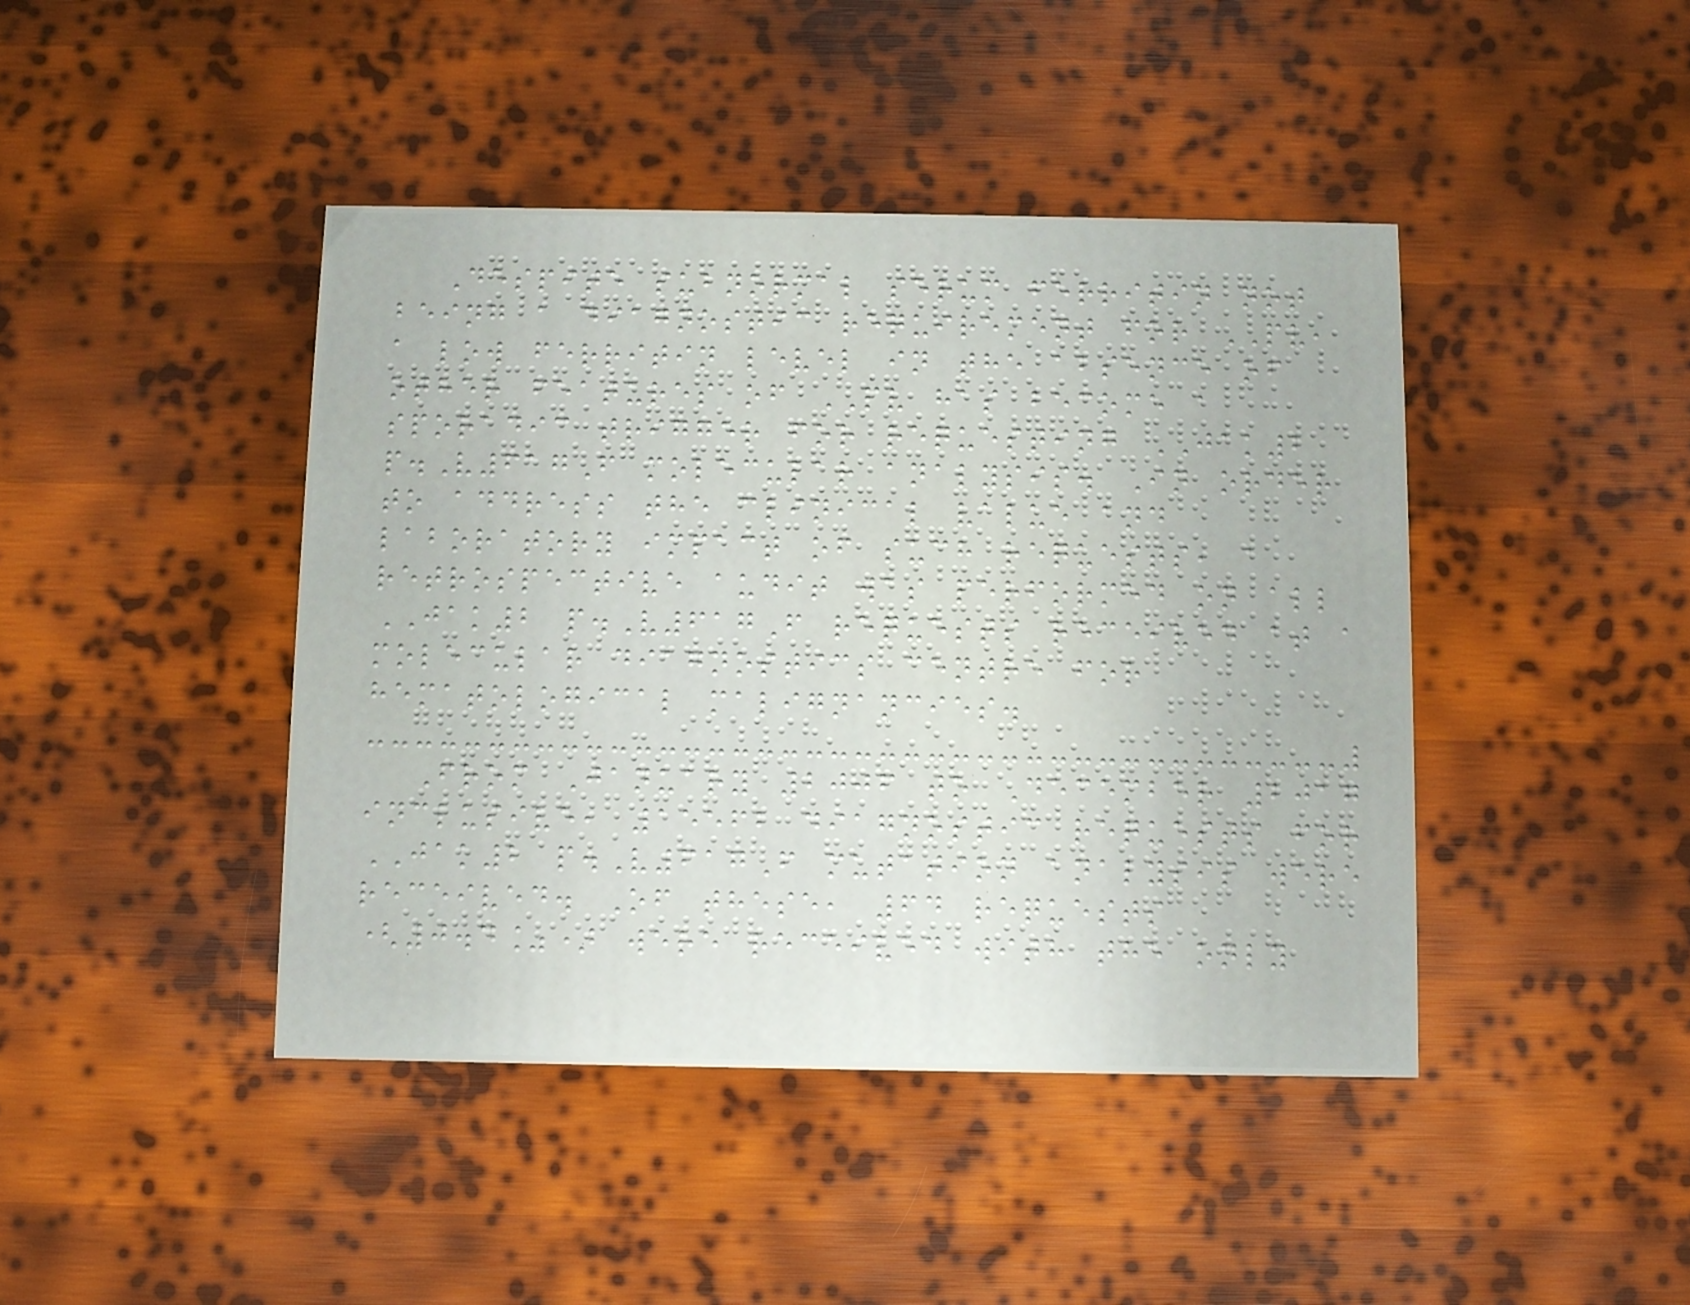Despite subnormal serum ferritin not
being a diagnostic requirement for PV,
a low ferritin level in the absence of
other features of PV has become a
sporadic trigger for requesting JAK2
p.V617F molecular analysis. In order
to address the clinical value and
laboratory impact of such requests, a
retrospective audit was performed on all
JAK2 p.V617F requests received at a
molecular diagnostics centre for
hematological malignancies.
From January 2006 to December 2017
inclusive, 15562 diagnostic requests for
JAK2 p.V617F mutation analysis were
received. Of these, 64 requests
(0.4%) were received with the only
